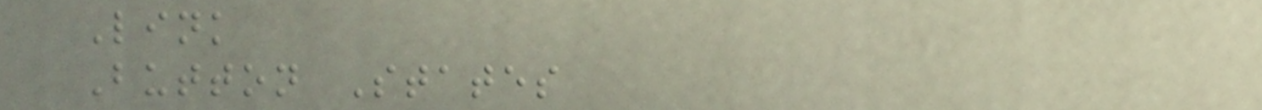Link
Button States
